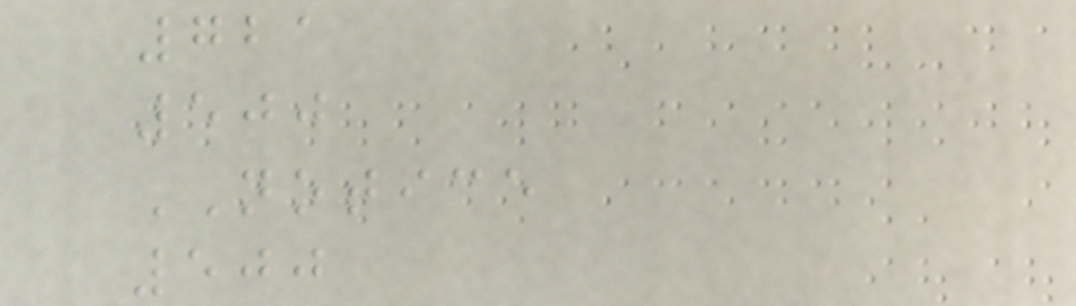721
500
NOTICE
500
